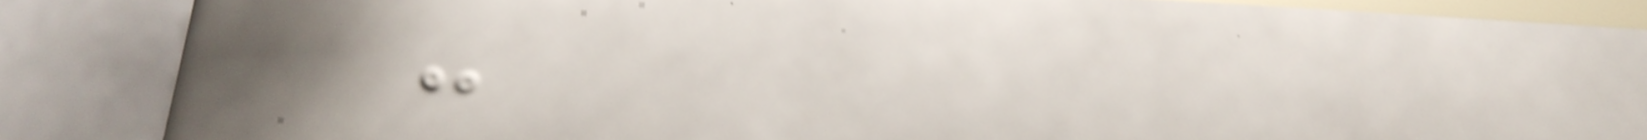-
